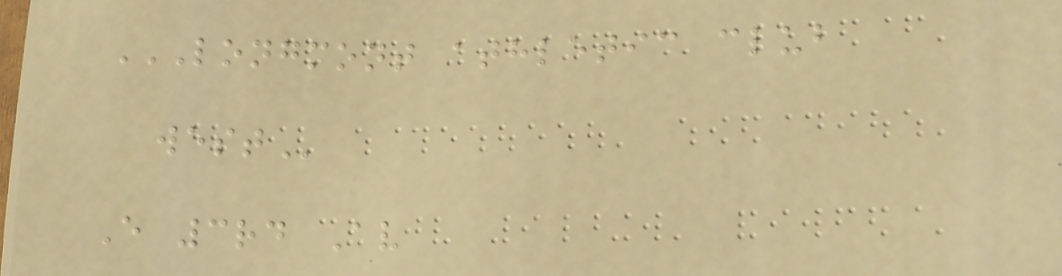LONGMONT ATHLETIC CLUB
WEST
E 3rd Av
